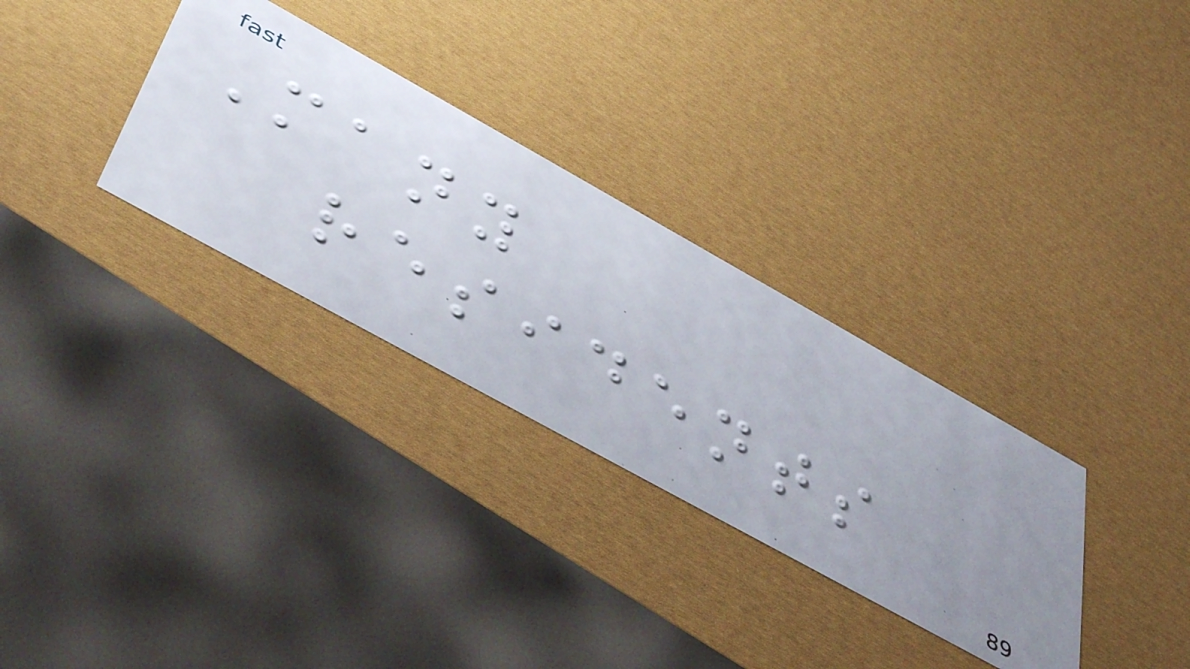Many
residents
